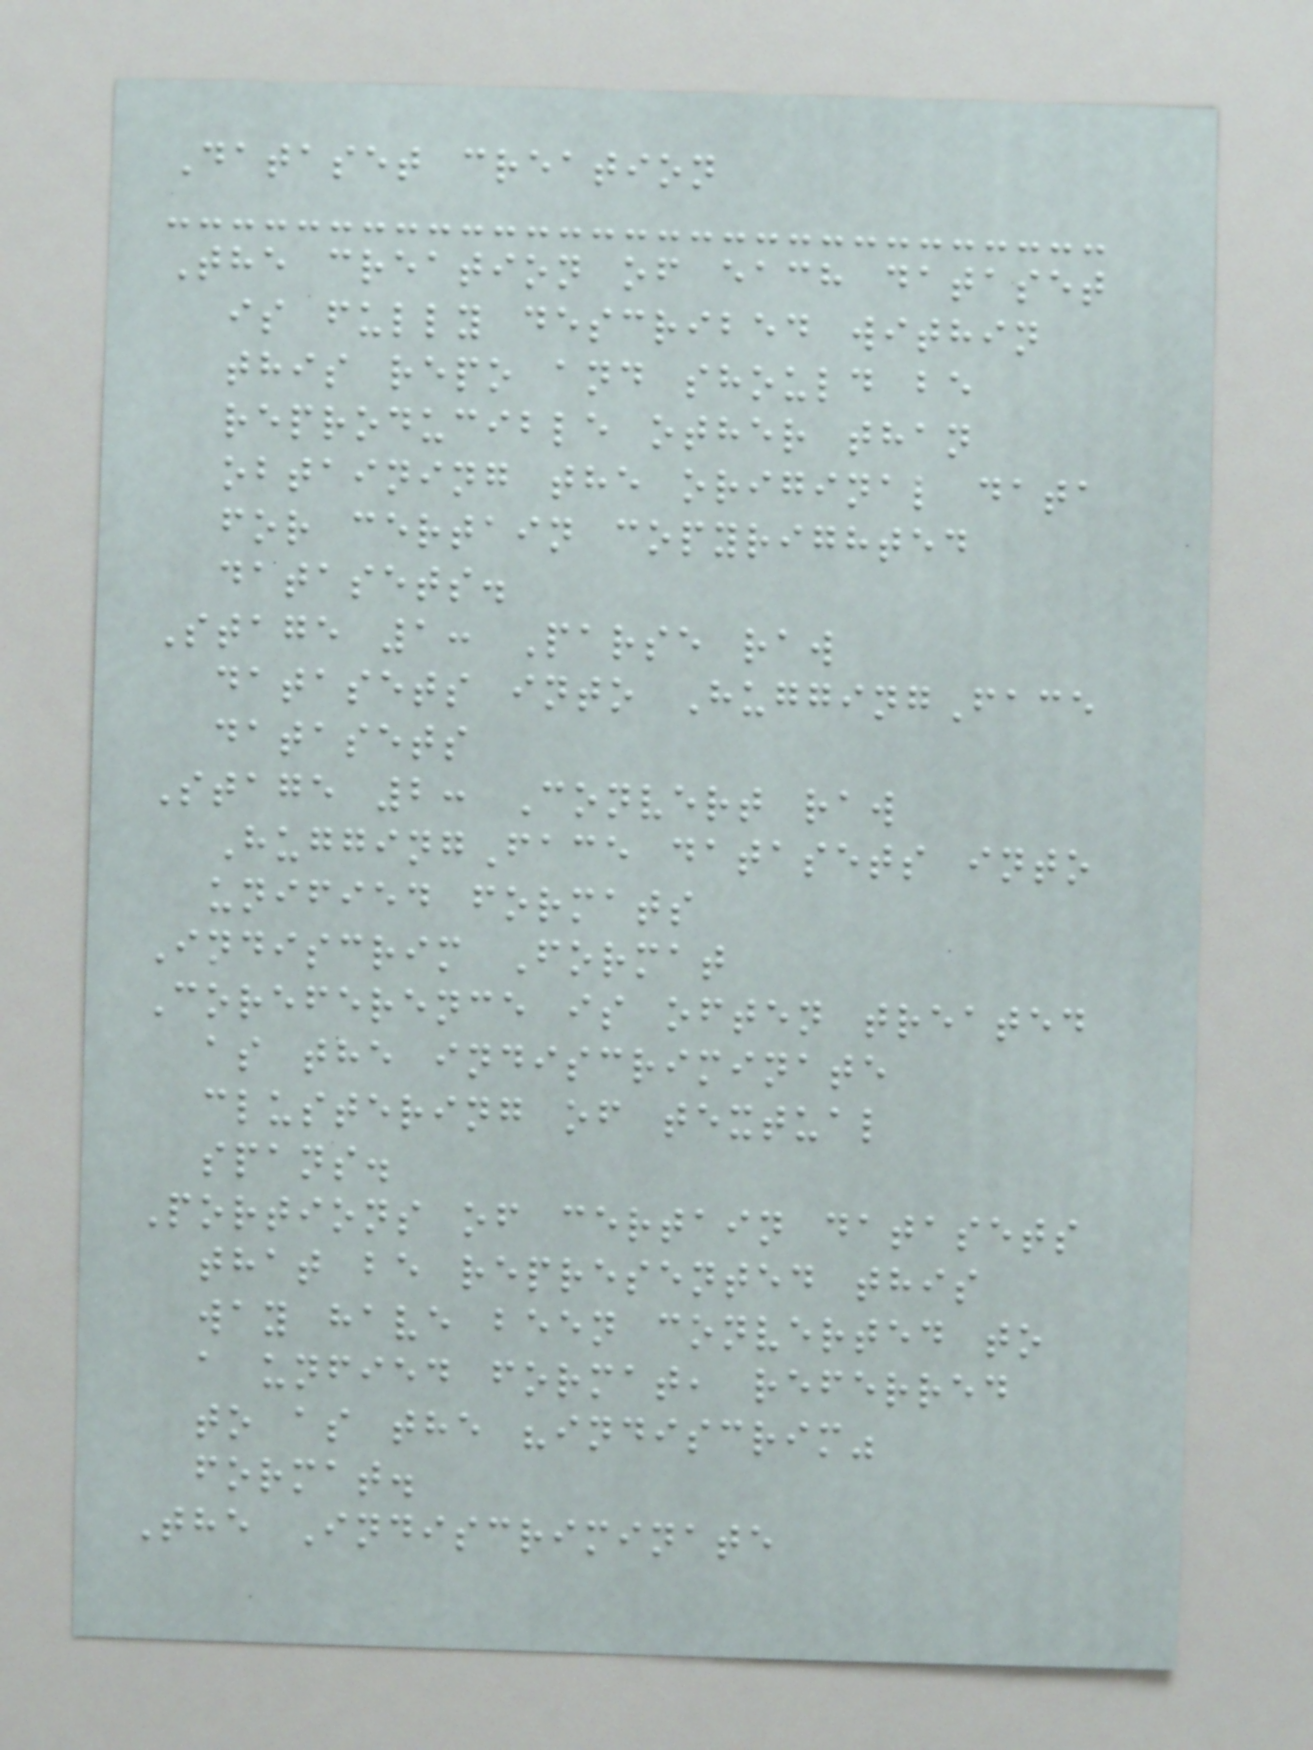Dataset creation
The creation of each dataset
is fully described within
this repo and should be
reproducible other than
obtaining the original data
for certain copyrighted
datasets.
Stage 1: Parse raw
datasets into HuggingFace
datasets
Stage 2: Convert raw
HuggingFace datasets into
unified formats
Indiscrim Format
Coreference is often treated
as the indiscriminate
clustering of textual
spans.
Portions of certain datasets
that be represented this
way have been converted to
a unfied format, referred
to as the "indiscrim"
format.
The Indiscriminate
